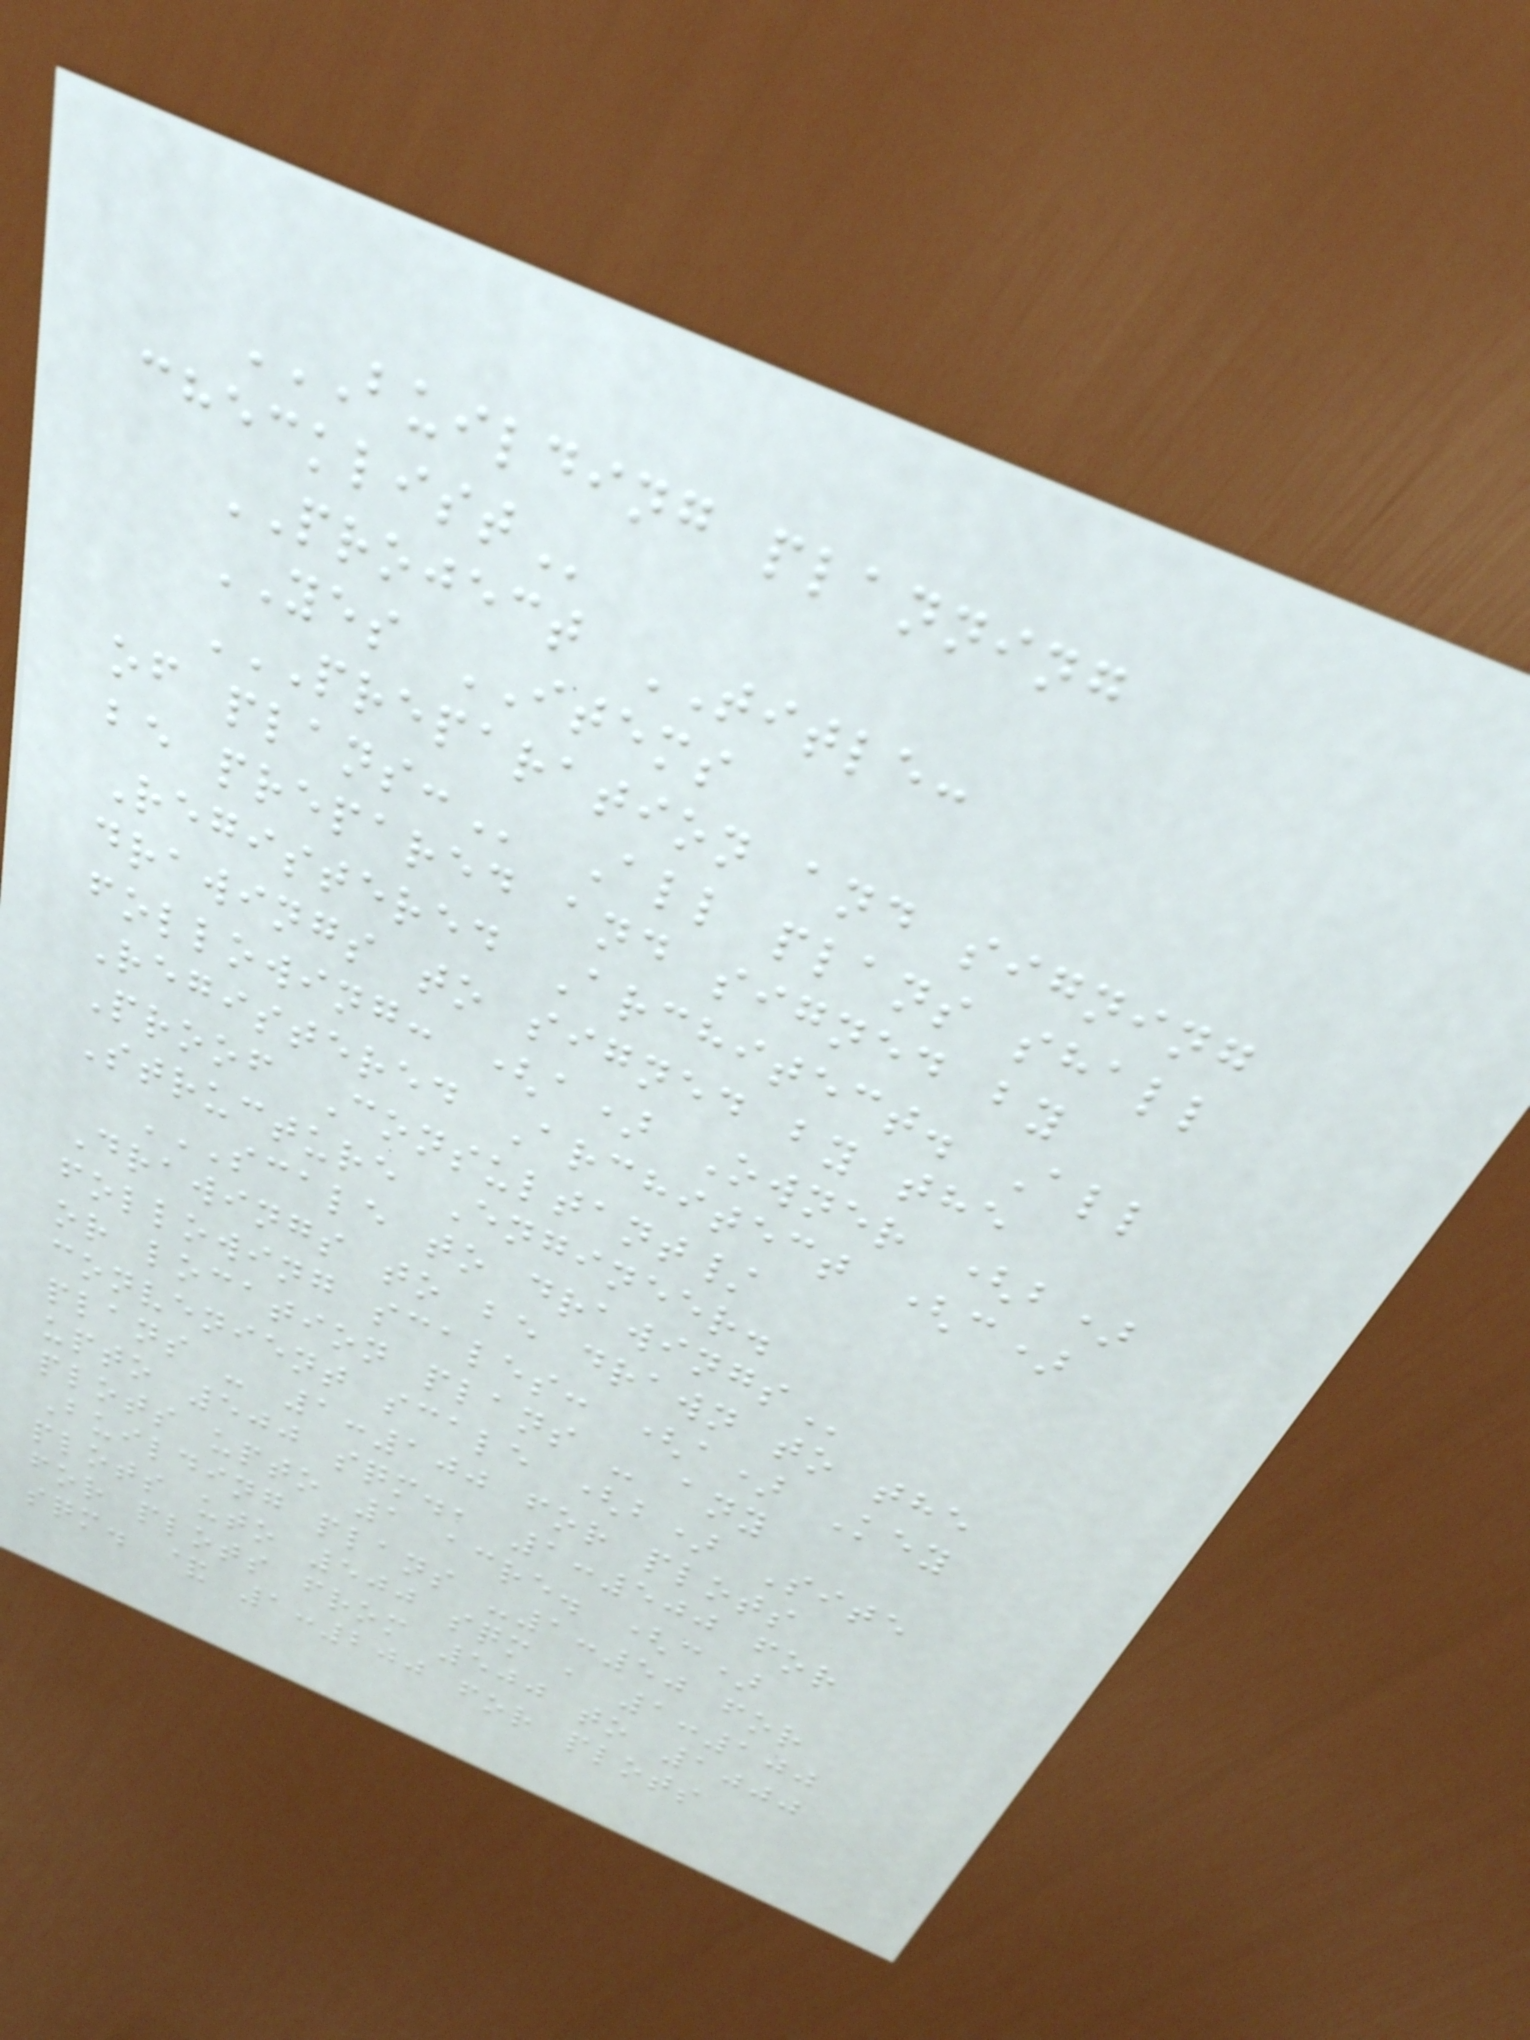BUILDING PLANNING
CHECKLIST
PROJECT TITLE:
YES ITEMS
PREPARATION AND SIGNING
OF PLANS: All plans shall
be prepared and signed by
Registered Architect. All
drawings to signed by the
following: (a) Owner (b)
Registered Architect (c)
Proof Consultant/
Structure Engineer.
SCALE TO DRAWINGS
Drawings to be drawn to the
following scales: (a) Key
or location plans - any
convenient scale (b) Site
plans - 1:100 for plots
upto 500 sqm., 1:500 for
plots upto 1 acre. (c)
Building plans -1:50 for
plots uto 500 sqm , 1:100
for plots from 500 to 1000
sqm. & 1:200 for plots
